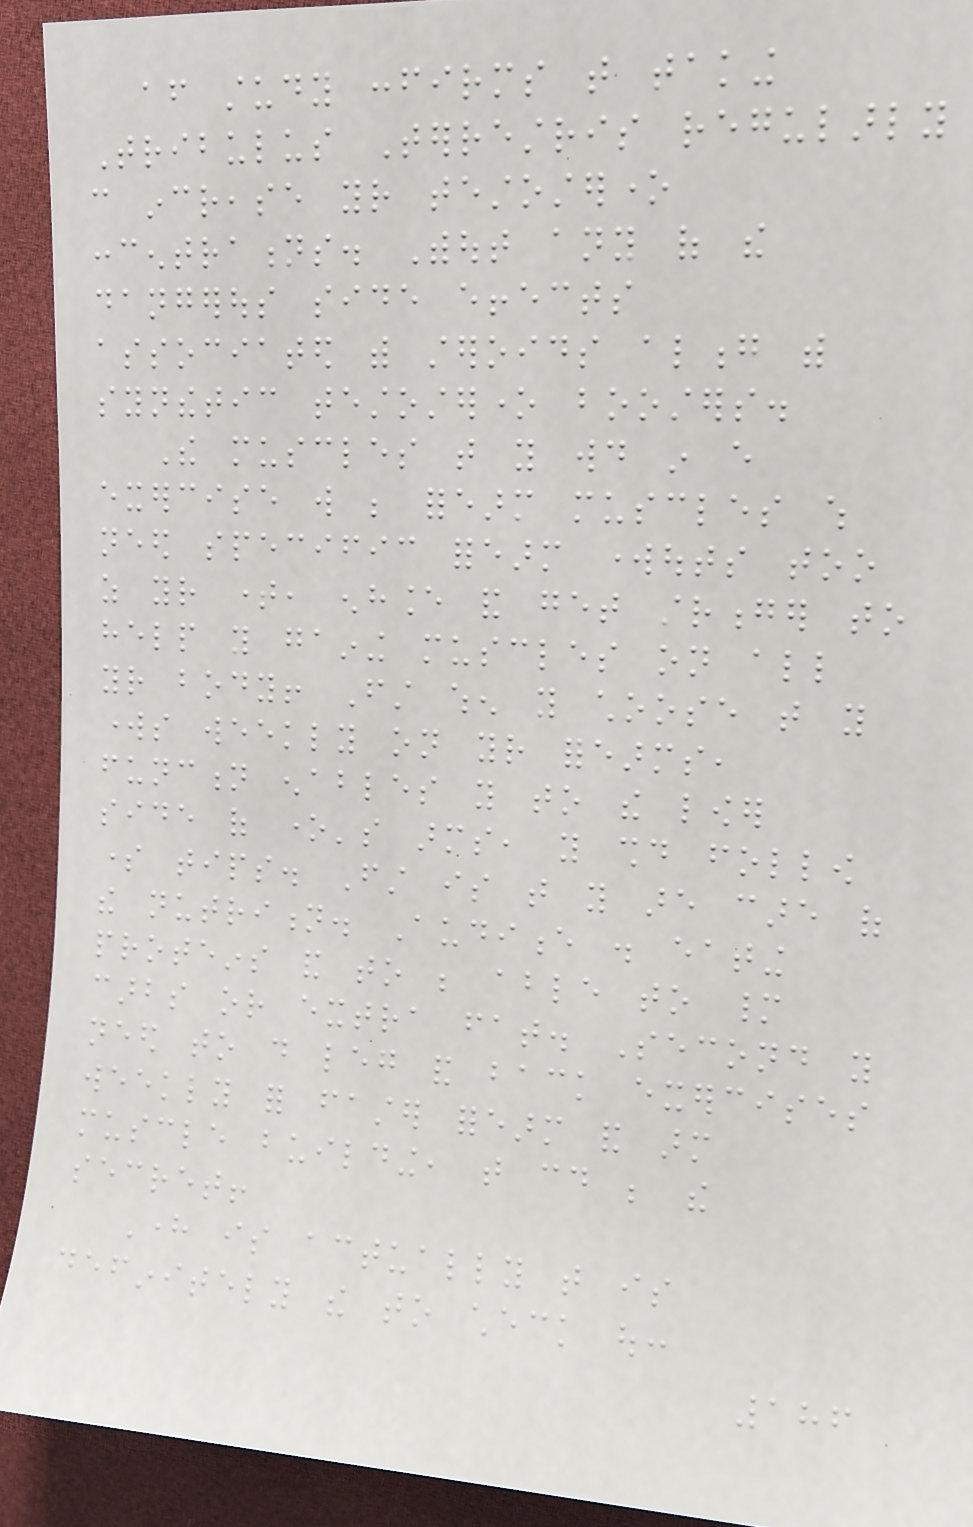after study confirms that taking
Tribulus Terrestris regularly
can increase your testosterone
concentrations. Without any of the
dangerous side effects
associated with steroids along with
synthetic testosterone boosters.
The muscles that you would in every
exercise will be forearm muscles which
need specific forearm workouts too
as your time, enhance and get stronger to
help you gaining muscles on all
your body! First when you choose that you
works weekly on your forearms,
function enables you to the lower
side of one's arms, you should follow
some tips. First is that you are care of
the nutrition. Audience . eating
proteins and to be able to many
carbs or extra fat. Second you
need to do leg and back exercises
weekly for faster forearm and arm
muscle building, that could be the
secret!
Here is actually that is
definitely the to check out:
186
